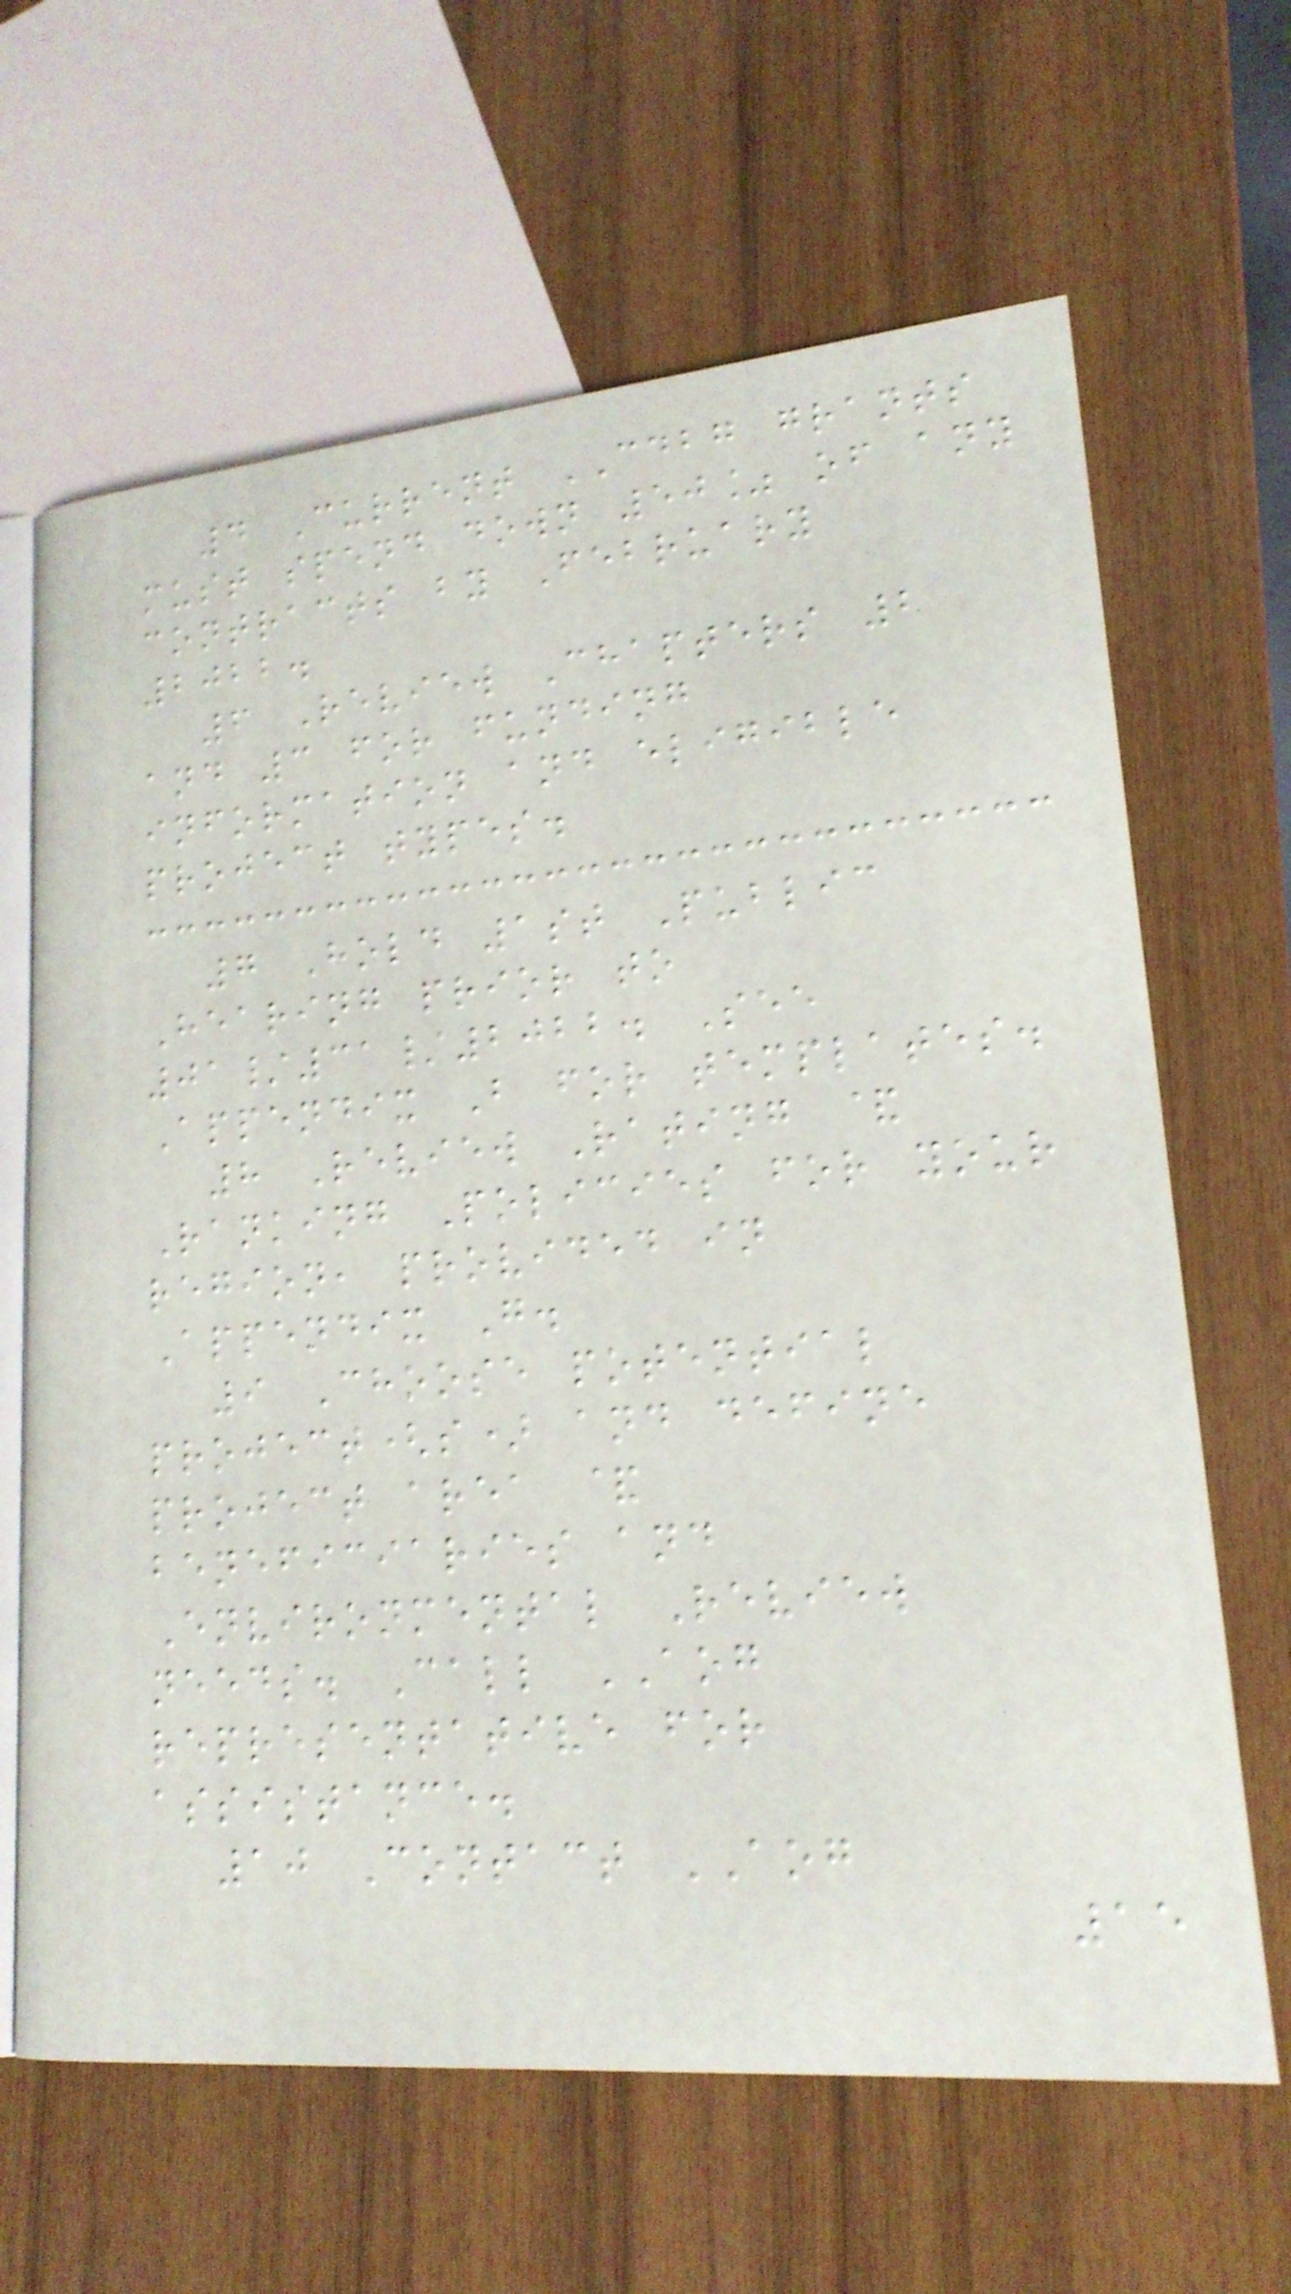4 Current CDBG grants
must spend down 50% of any
contracts by February
2022.
6 Review Chapters 2
and 3 for funding
information and eligible
project types.
7 Hold 1st Public
Hearing prior to
01/31/2022. See
Appendix B for templates.
8 Review Rating &
Ranking Policies for your
region, provided in
Appendix G.
9 Choose potential
project(s) and define
project area &
beneficiaries and
Environmental Review
needs. Call AOG
representative for
assistance.
10 Contact AOG
15
